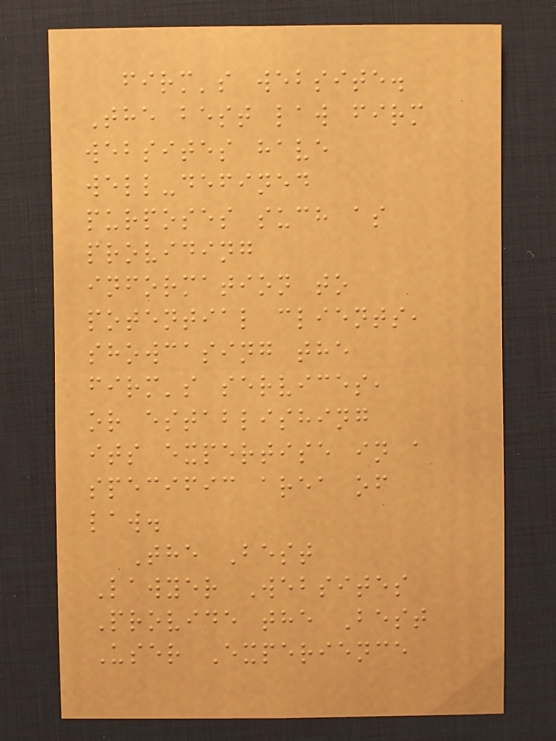firm's website.
The best law firm
websites have
well-defined
purposes such as
providing
information to
potential clients,
showcasing the
firm's services,
or establishing
its expertise in a
specific area of
law.
The Best
Lawyer Websites
Provide the Best
User Experience
